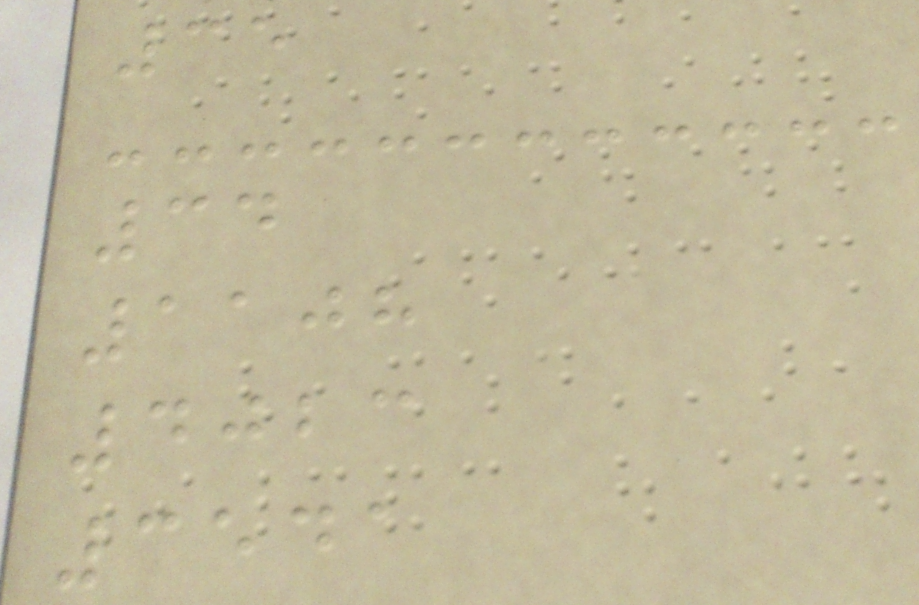35
34
1108
4023
3541
